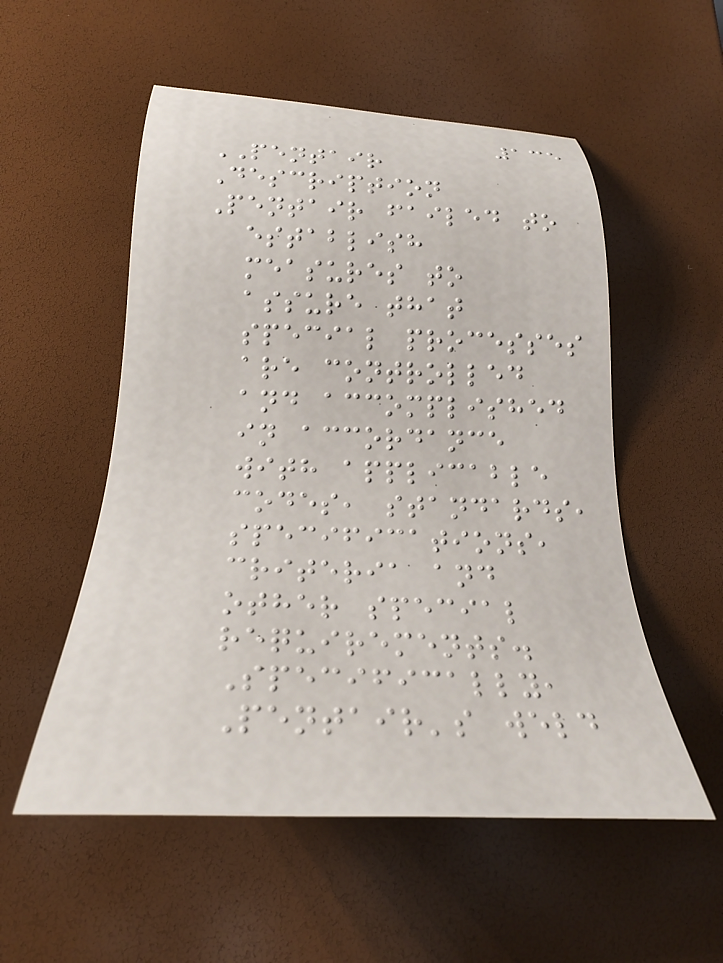135
PENTAIR
Description
Pentair failed to
establish
measures to
assure that
special processes
are controlled
and accomplished
in accordance
with applicable
codes, standards,
specifications,
criteria and
other special
requirements.
Specifically,
Pentair's weld
